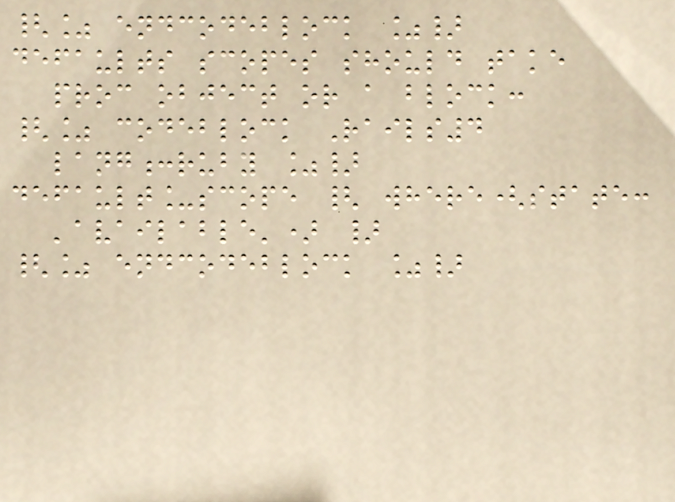{% endcodeblock %}
defaults scopes should take
proc object or a block:
{% codeblock Rails4
lang:ruby %}
default_scope { where(state:
'available') }
{% endcodeblock %}
